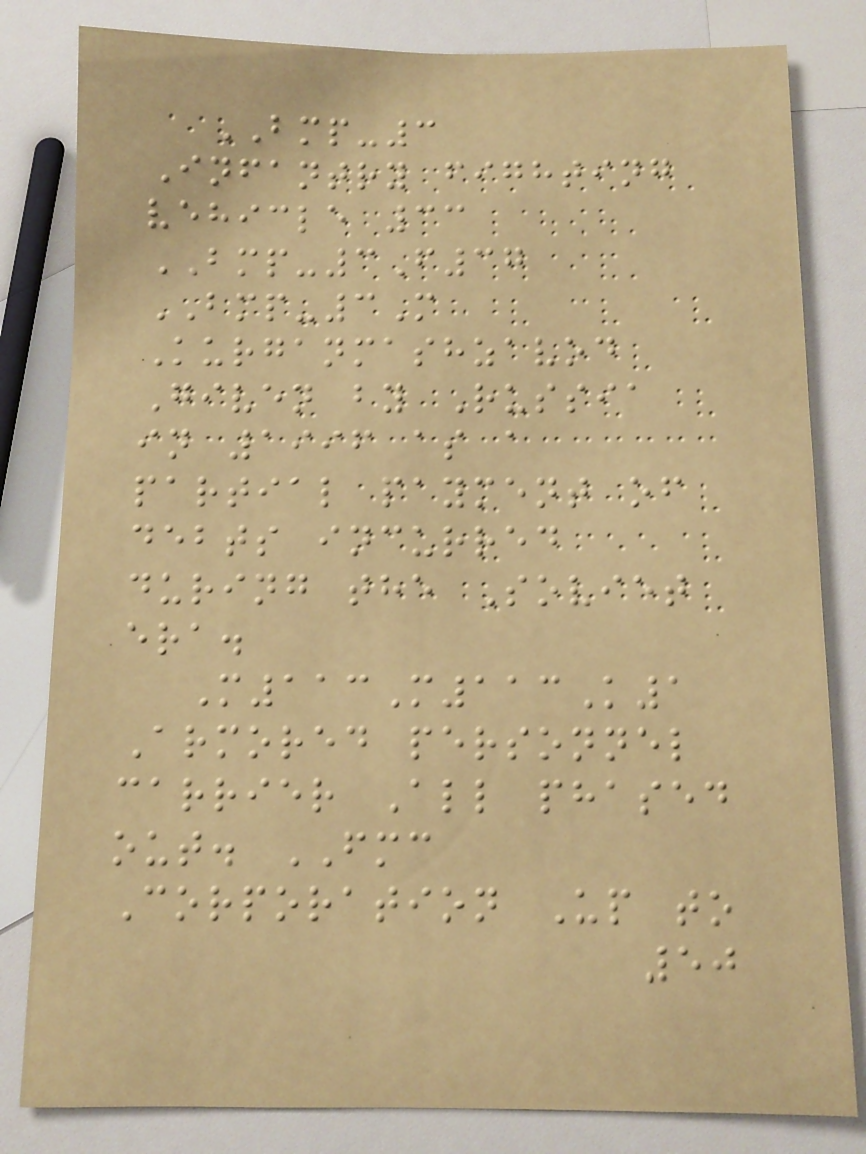BMP-3
Infantry fighting
vehicle 33
BMP-3F37
BMP-3M
Kurganmashzavod
Given by Russia
in 1996 as a
partial payment of
debts incurred
during the Soviet
era.
M113M113K1
Armored personnel
carrier All phased
out. FMC
Corporation Up to
50
